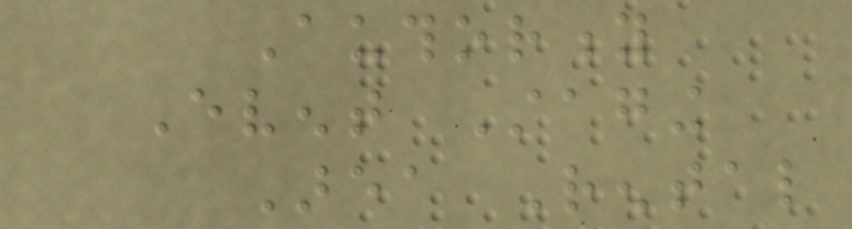Authority
Event Staging
Area Rental
